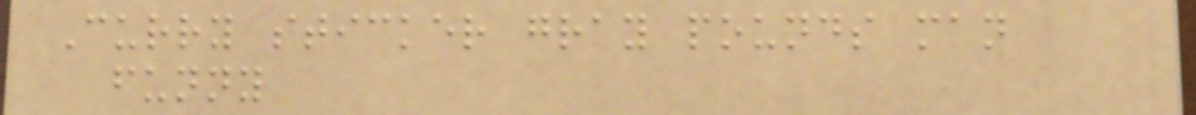Curry sticker gray pounds man
funny
